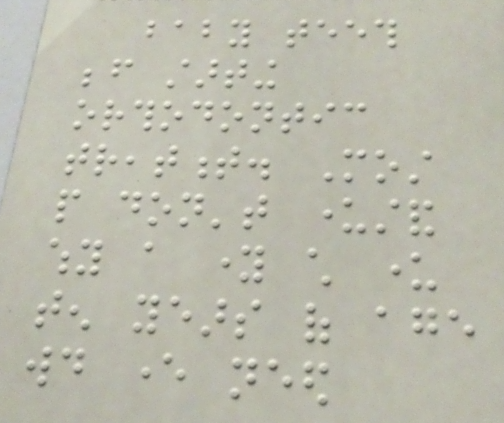baby teeth
before starting
orthodontic
treatment. Most
people don't understand
why a young child under
ten years of age
would ever need
